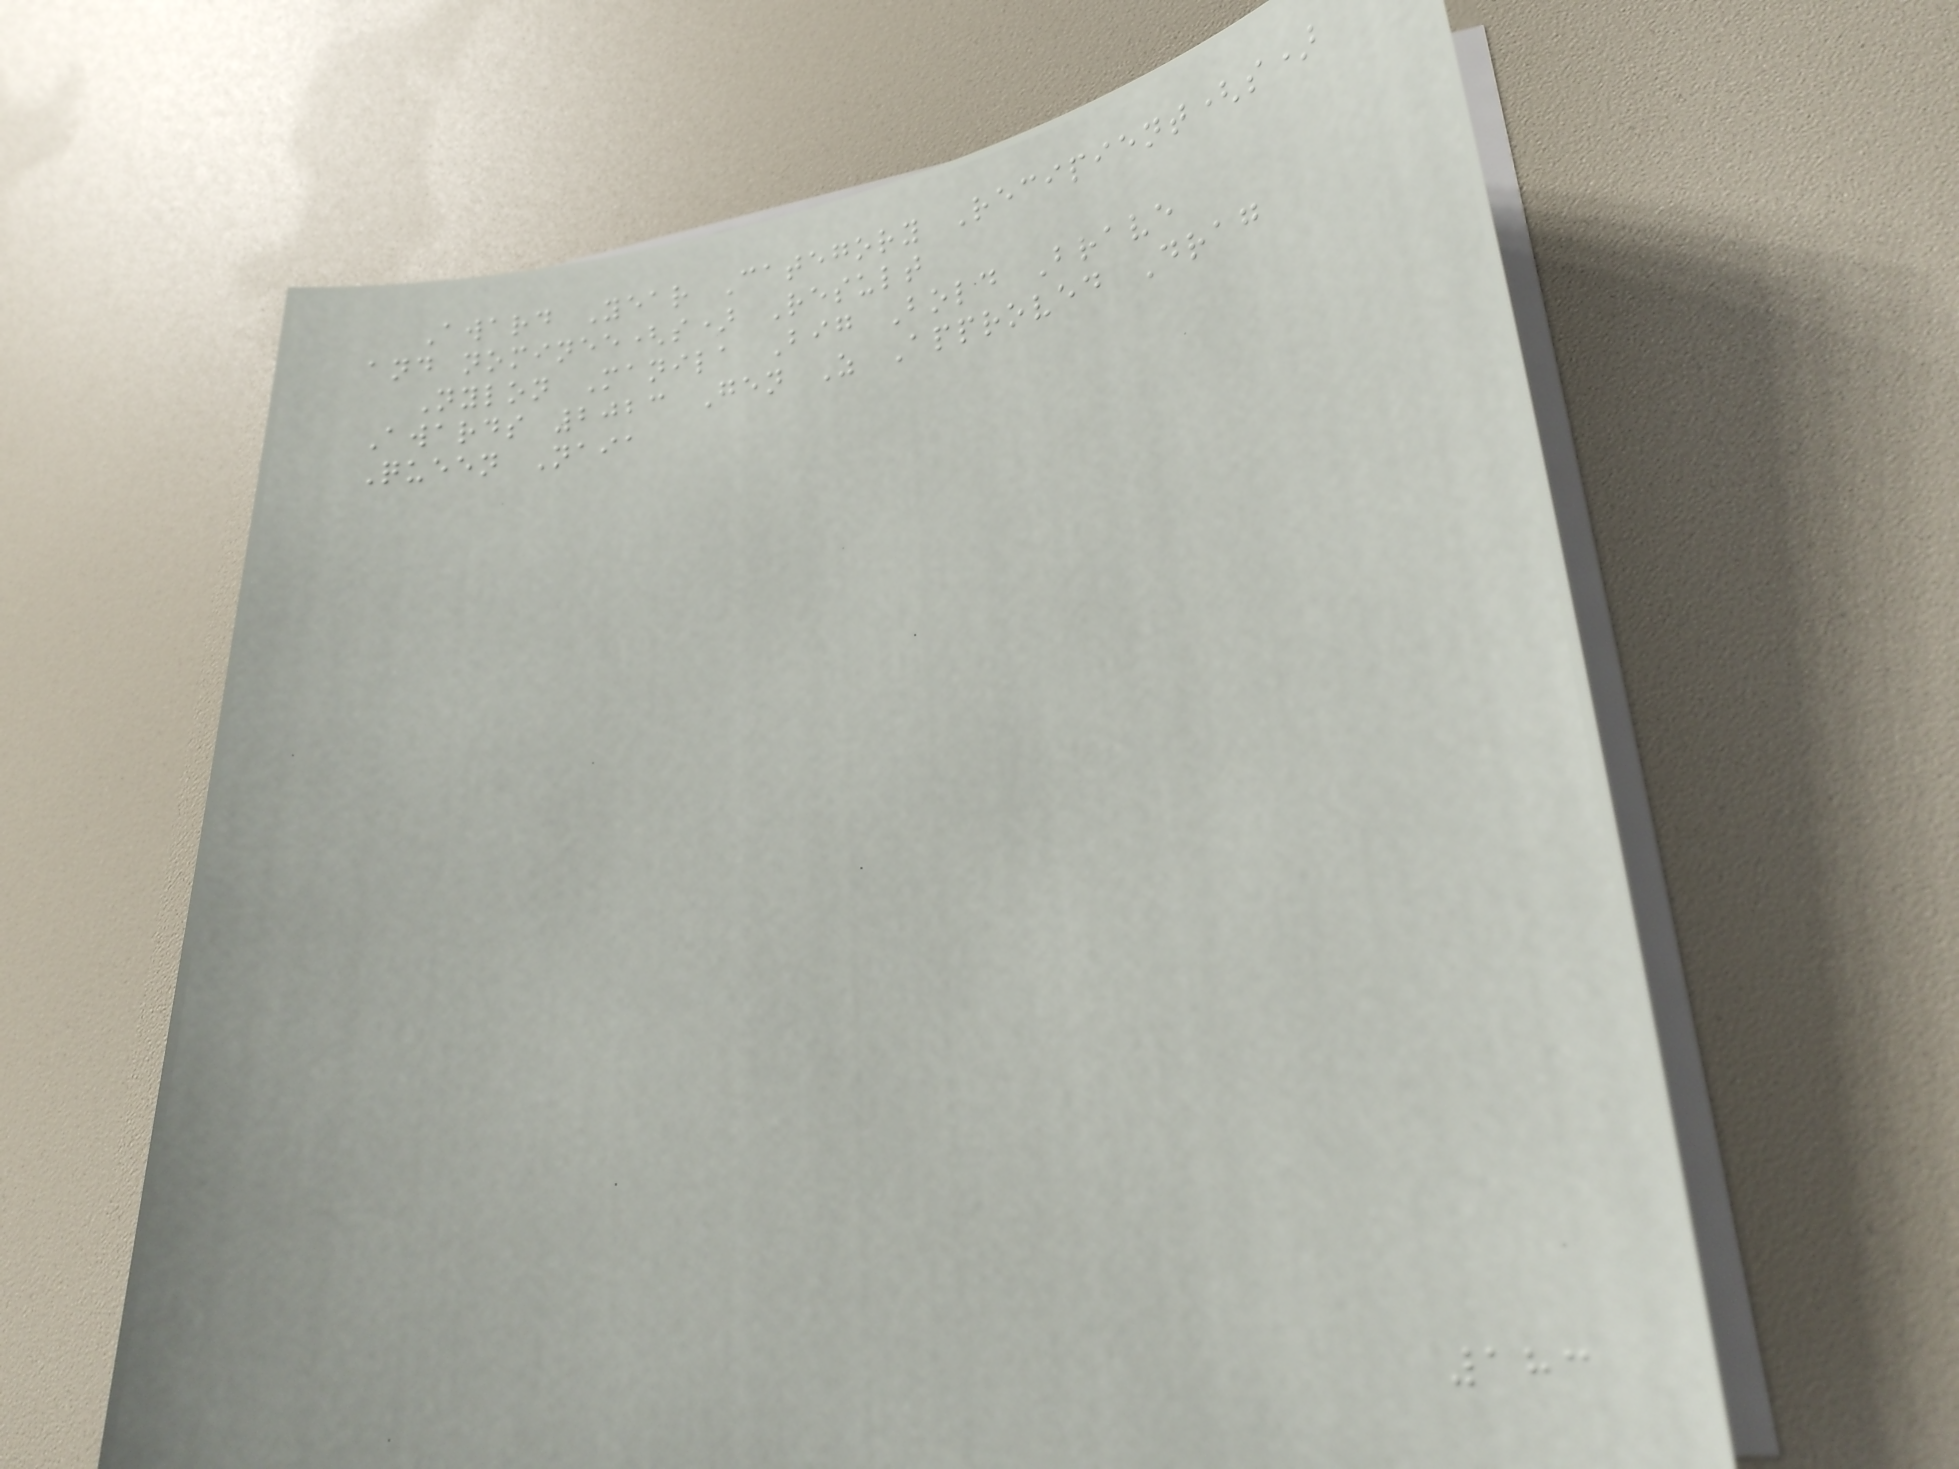Award Year Category Recipient(s)
and nominee(s) Result
Nylon Manila Big Bold Brave
Awards 2023 Gen Z Approved Drag
Queen Naia
183
